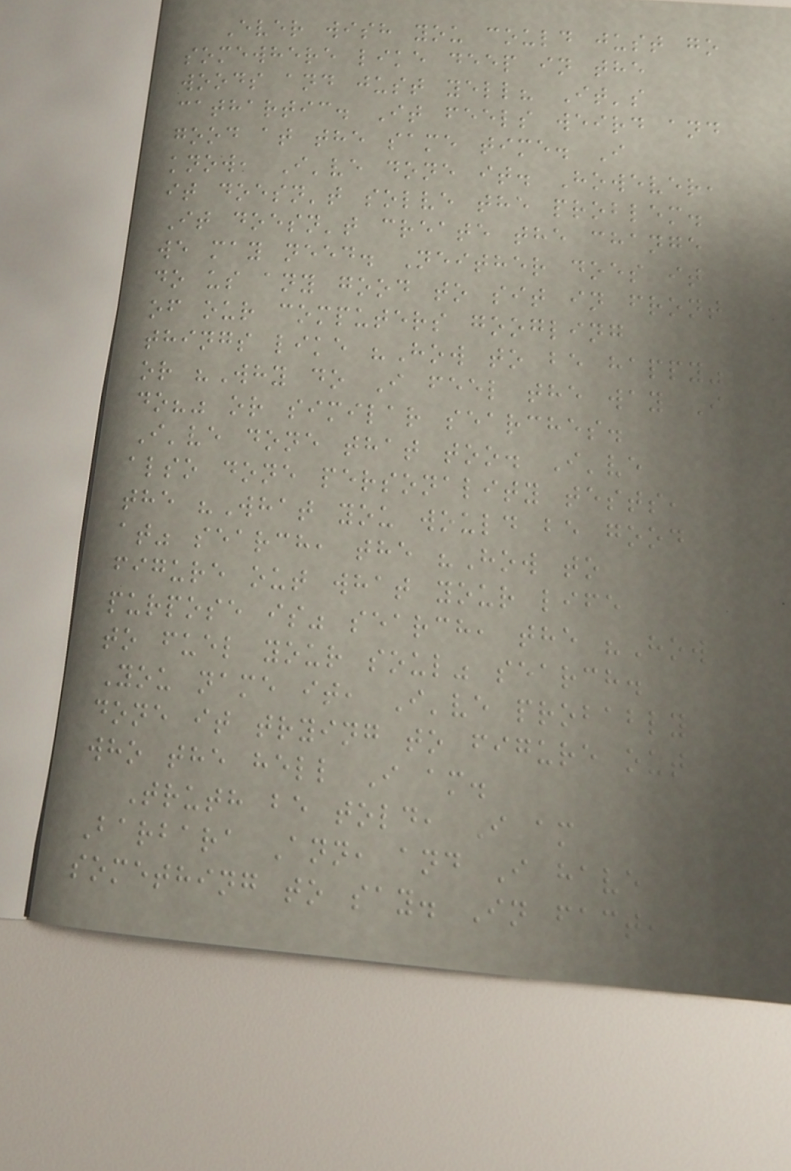Ever wish you could just go
somewhere like deep in the
woods and just yell? It's
cathartic. It feels weird and
good at the same time. I
know, I've done it. However,
it doesn't solve the problem.
It doesn't create the change
we may need. Neither does it
do us any good to sit in front
of our computers googling
things like "How to be happy"
or "Why do I feel the way I
do?" or similar searches.
I've done that too. I've
also done personality tests,
the "What you would be good
at" search, the "How to
figure out what your life
purpose is" search, the "How
to fuel your soul" search.
You name it, I've probably
done it trying to figure out
who the hell I am.
Truth be told, I am
Barbara Ann, and I have
something to say. In fact,
